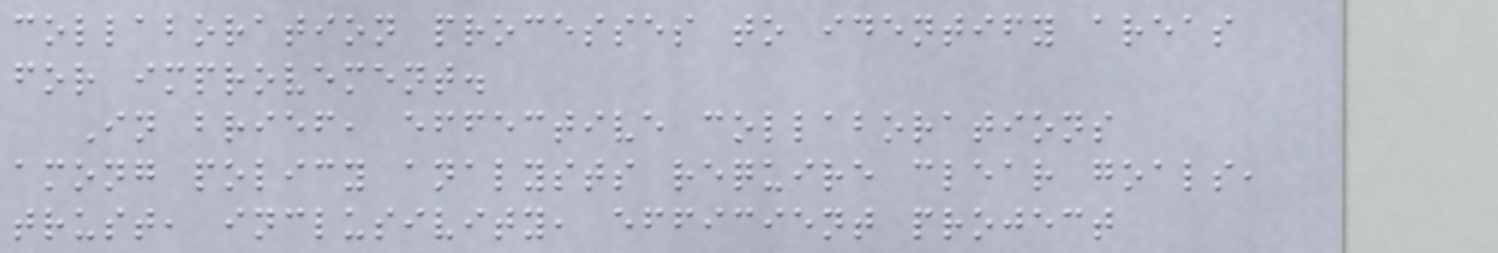collaboration processes to identify areas
for improvement.
In brief, effective collaborations
among policy analysts require clear goals,
trust, inclusivity, efficient project
